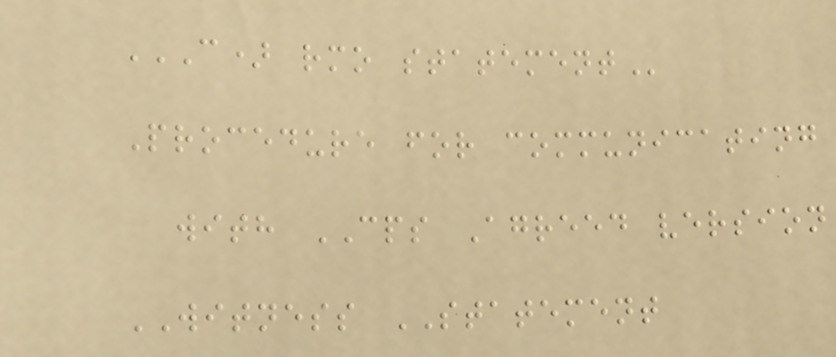C) RMO STATEMENT
Procedure for communicating
with CPS Agreed version
WITNESS STATEMENT
